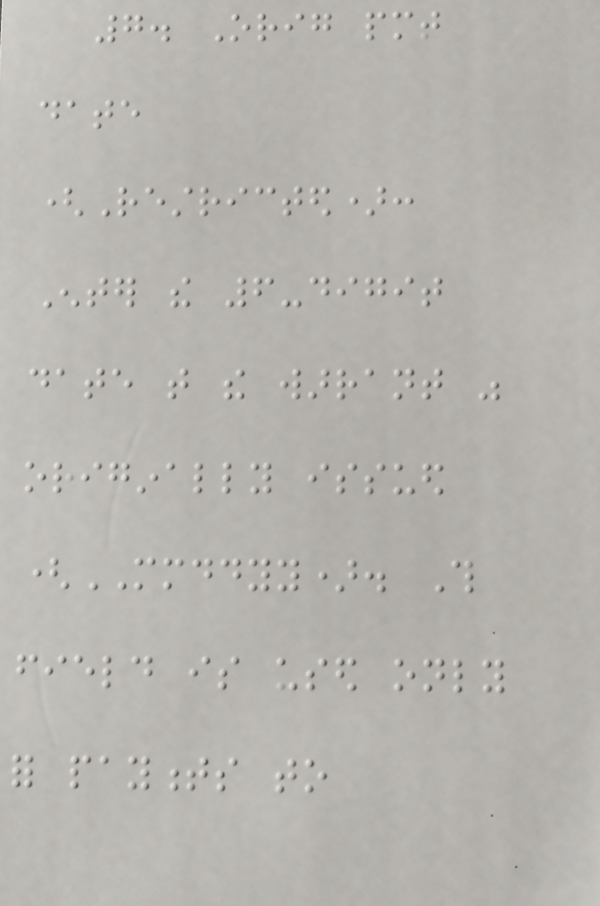7. Orig pmt
date
(Restricted):
Enter the 6-digit
date that the warrant was
originally issued
(MMDDYY). This
field is used only
for payments to
